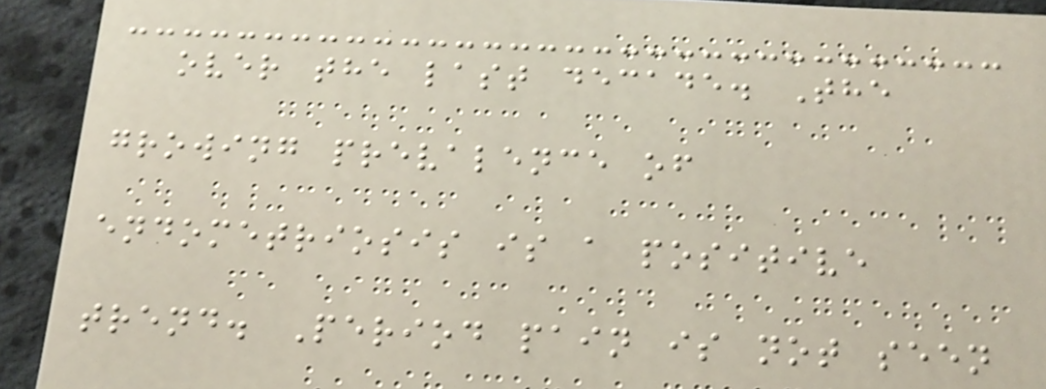over the last decade. The
growing prevalence of
endometriosis is a positive
trend. Period pain is not seen
